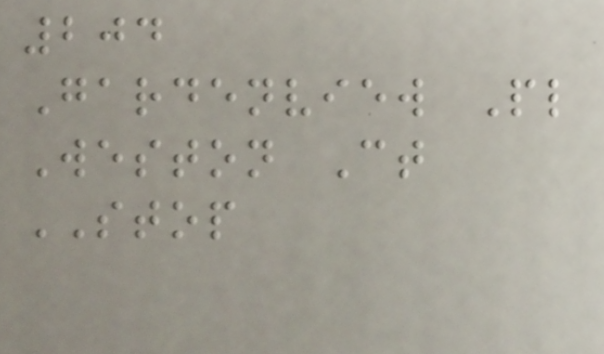204
Gardenview Pl
Weston Ct
STOP
